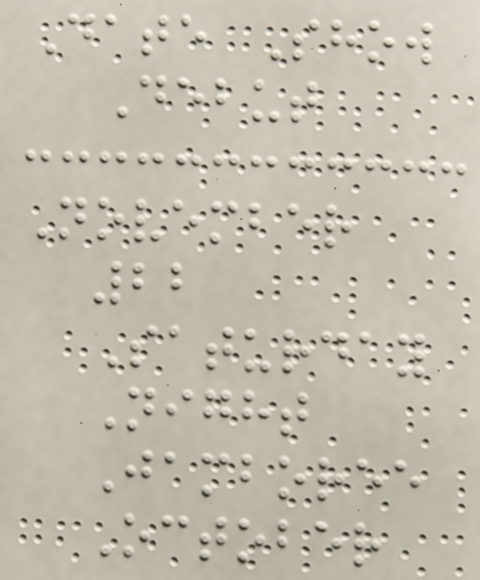Date Show
Debut
November
22
Saturday
Night
Jamboree
October
